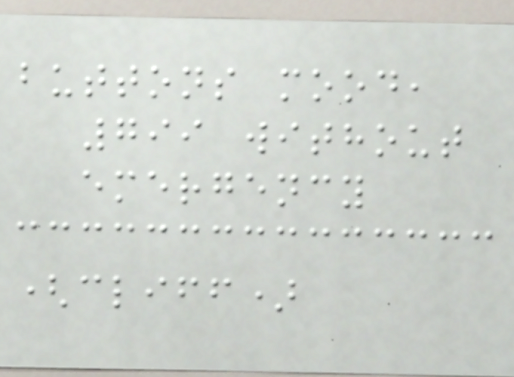buttons mood,
799 without
emergency
(cliff)
